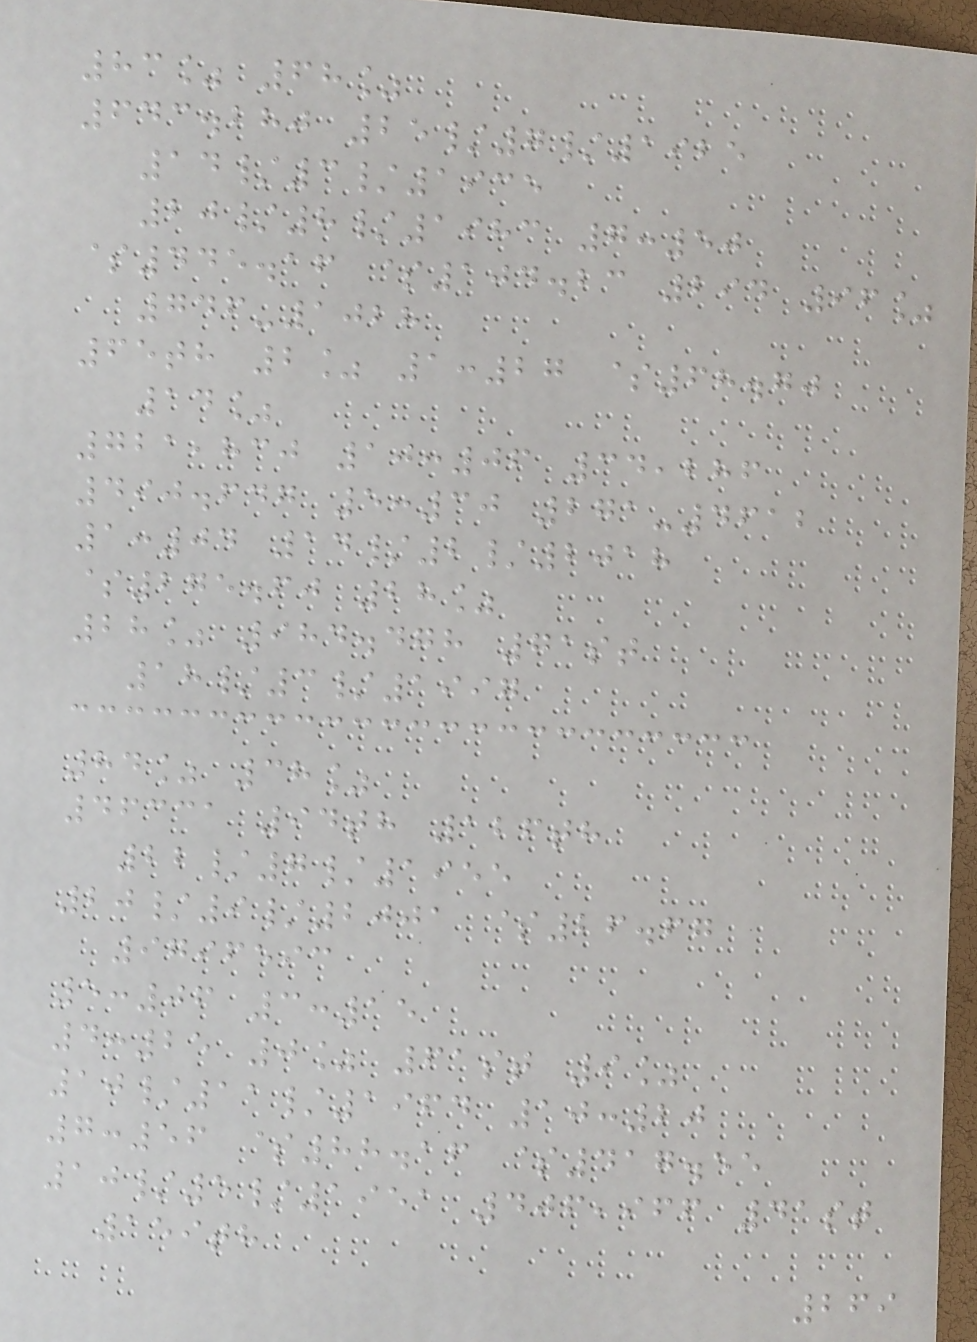83% 68%
643.280 25/7/1925
14/3/1935
20/8/1983 7:50
$445.16 $104.23 294 96%
746-1028
65th 2% 1:27 $68.70
14%
721,830 10:06 34,286
490.647 5:30 271-4612
1:04 14/2/2018
$275.60 28%
28% 984.478 71st
18/3/1997
84% 38%
46331 94th 126th
22/7/1955
20/9/2001 $26.67
9796593
5:06 3:15
4:25 0% 61st 9%
10/11/1964 10:20
7:56 $88.16 $417.55
10/5/1951 406,966 41st
159th
269
